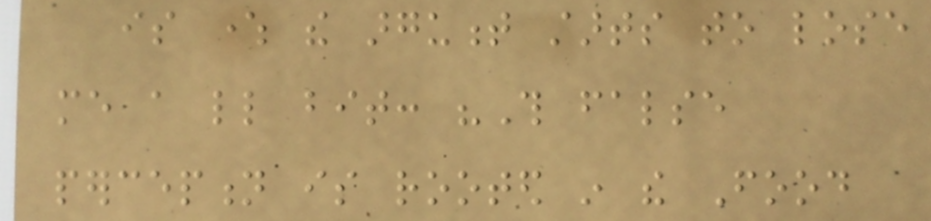is where the argument starts to lose
me a little bit: "This false
perception is rooted in the Food
